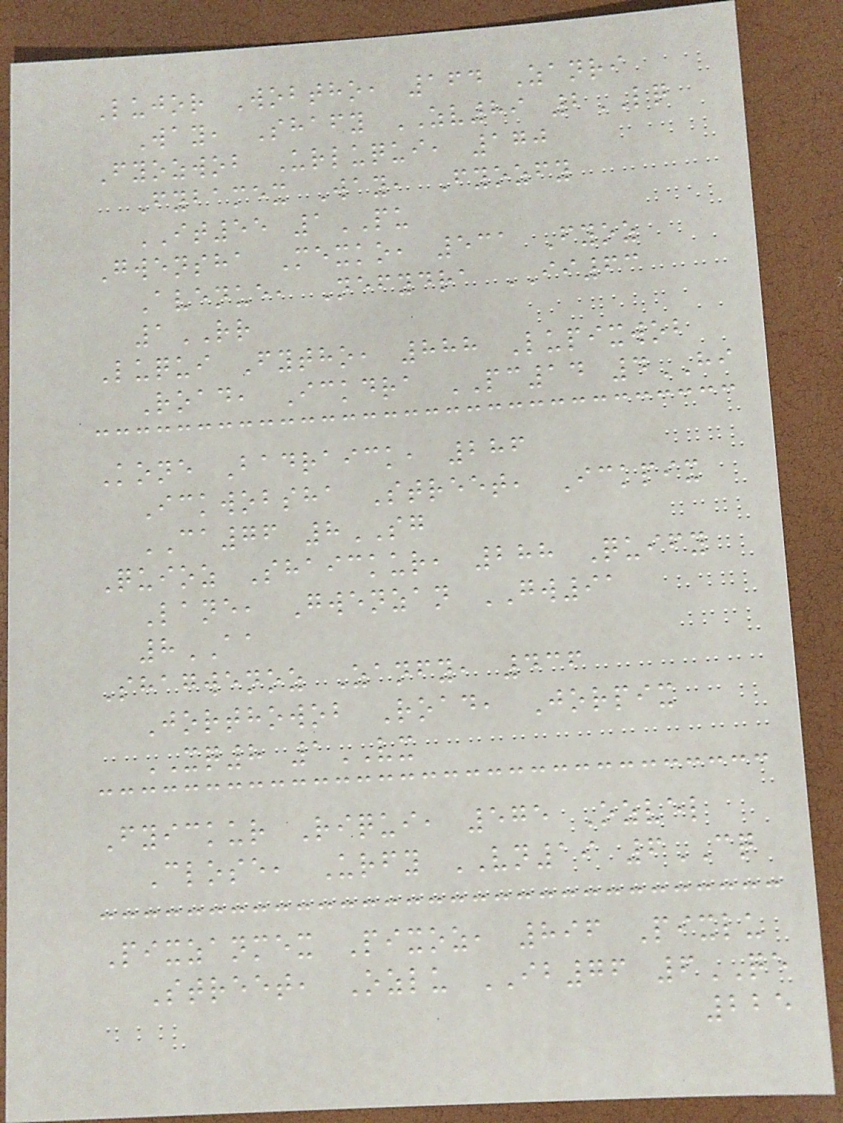Lujor Wobtho, 164 Zanri
Way, Shafy ZV89 2LQ
Fyozwob Urluqui, 170
Fybamex Way, Fyozfy
IT55 1PU
Gwensha Mexko, 531 Fyoz
Avenue, Nefydra II63
1RR
Luqui Fytho, 888 Lupixwob
Road, Ickdra PC14 4HI
Kone Badraick, 286
Ickwobsha Street, Ickpix
CA76 8SG
Quioz Shaickur, 288 Quify
Lane, Gwenzan GW91
8AA
Shagwenoz Zanfy, 436
Jorthowob Road, Jorpix
XQ8 1VX
Fyickur Riqui, 575 Ozvel
Close, Urfy VN19 6CQ
Pixzanmex Pixoz, 896 Pixlu
Street, Ozlu IB76 6QE
225
